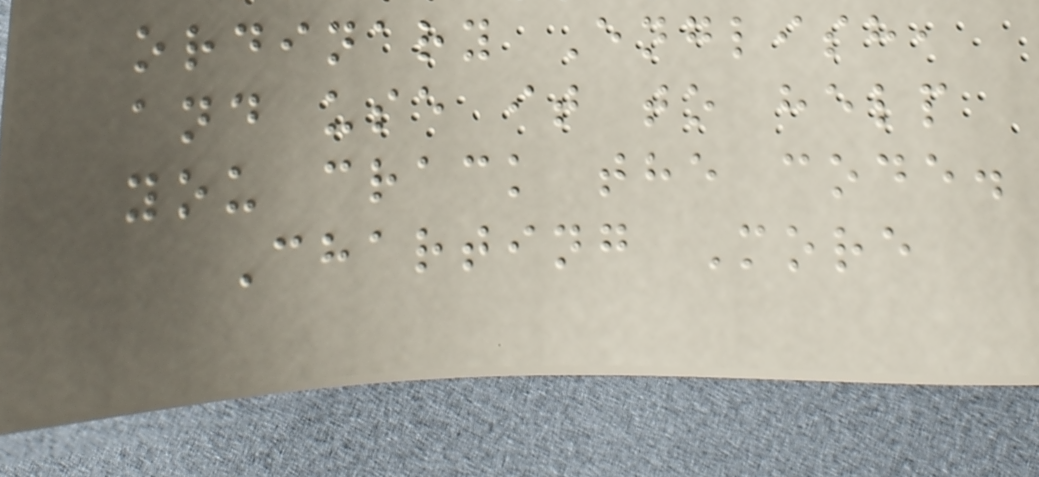ordinary English,
and use it to help
you crack the code.
Charting More
